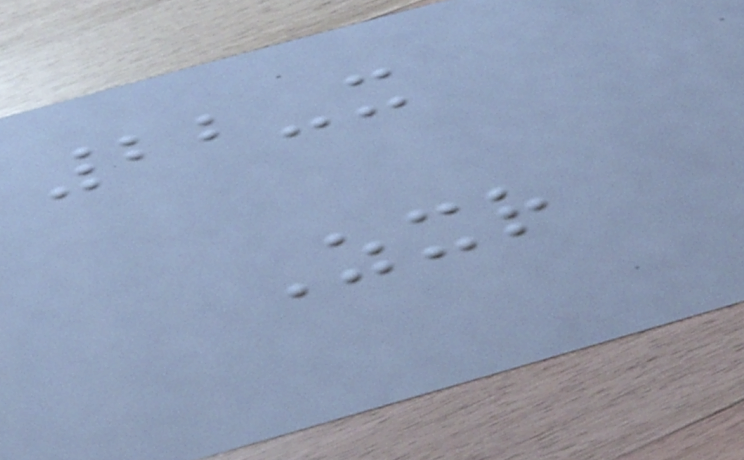22-x
Zxr
